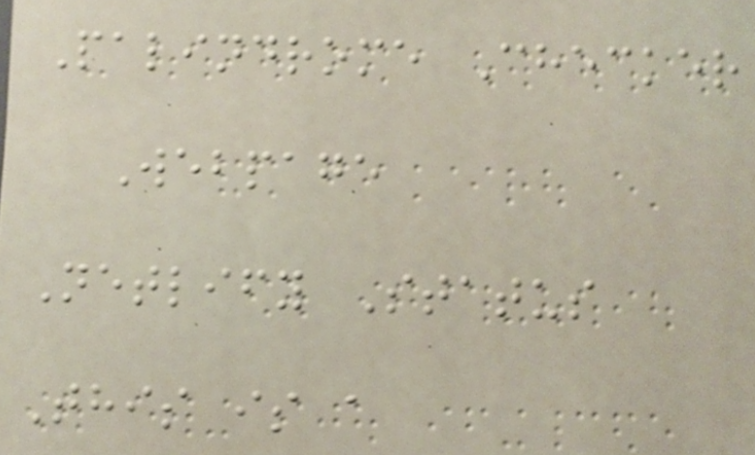Palindrome Checker
Webpage
Netlify Status
This is a
